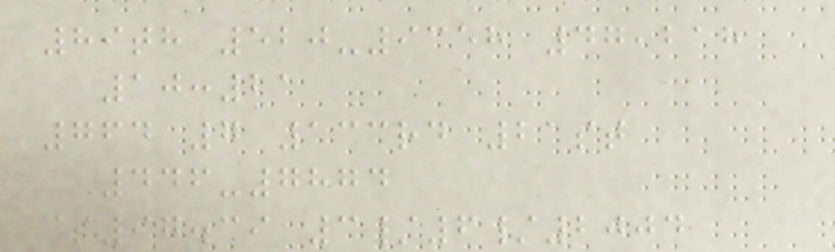89th 520-9358 47,218
10:21
764 7 133rd 21st
446-7874
$97.39 3/6/2004
